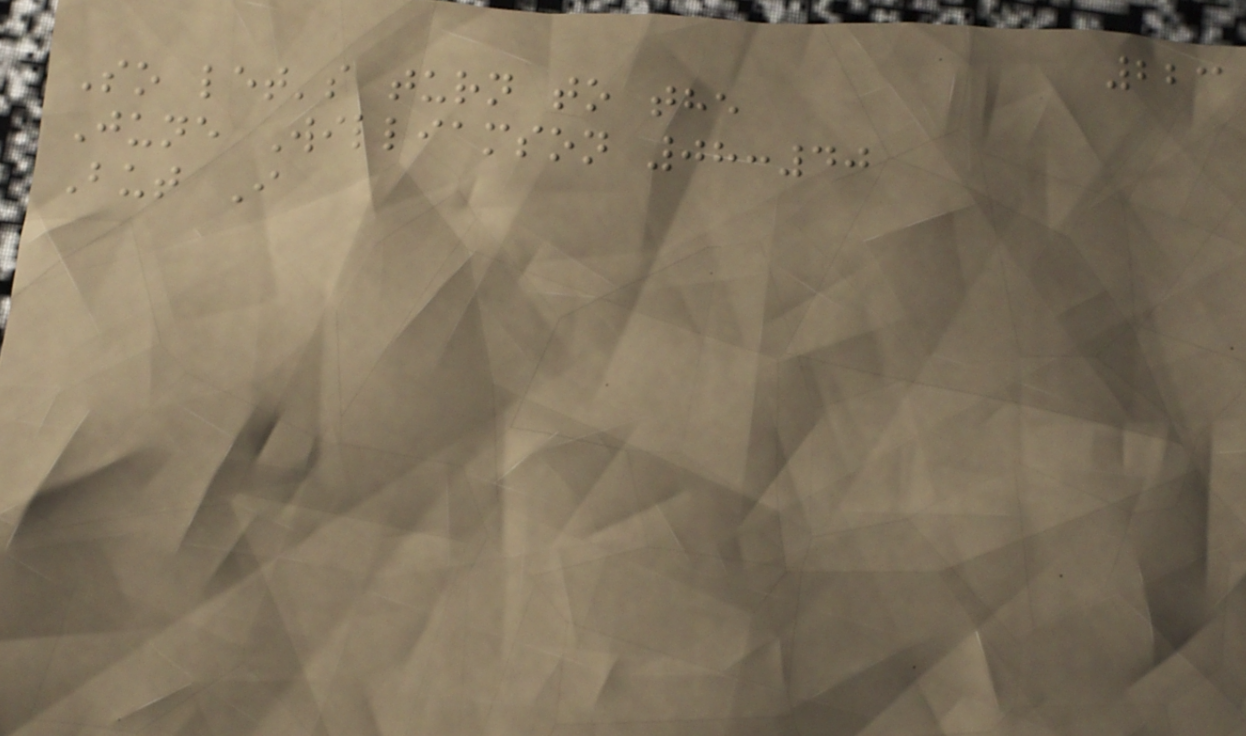223
So let's turn to the
June Williamson 08:40
But I
